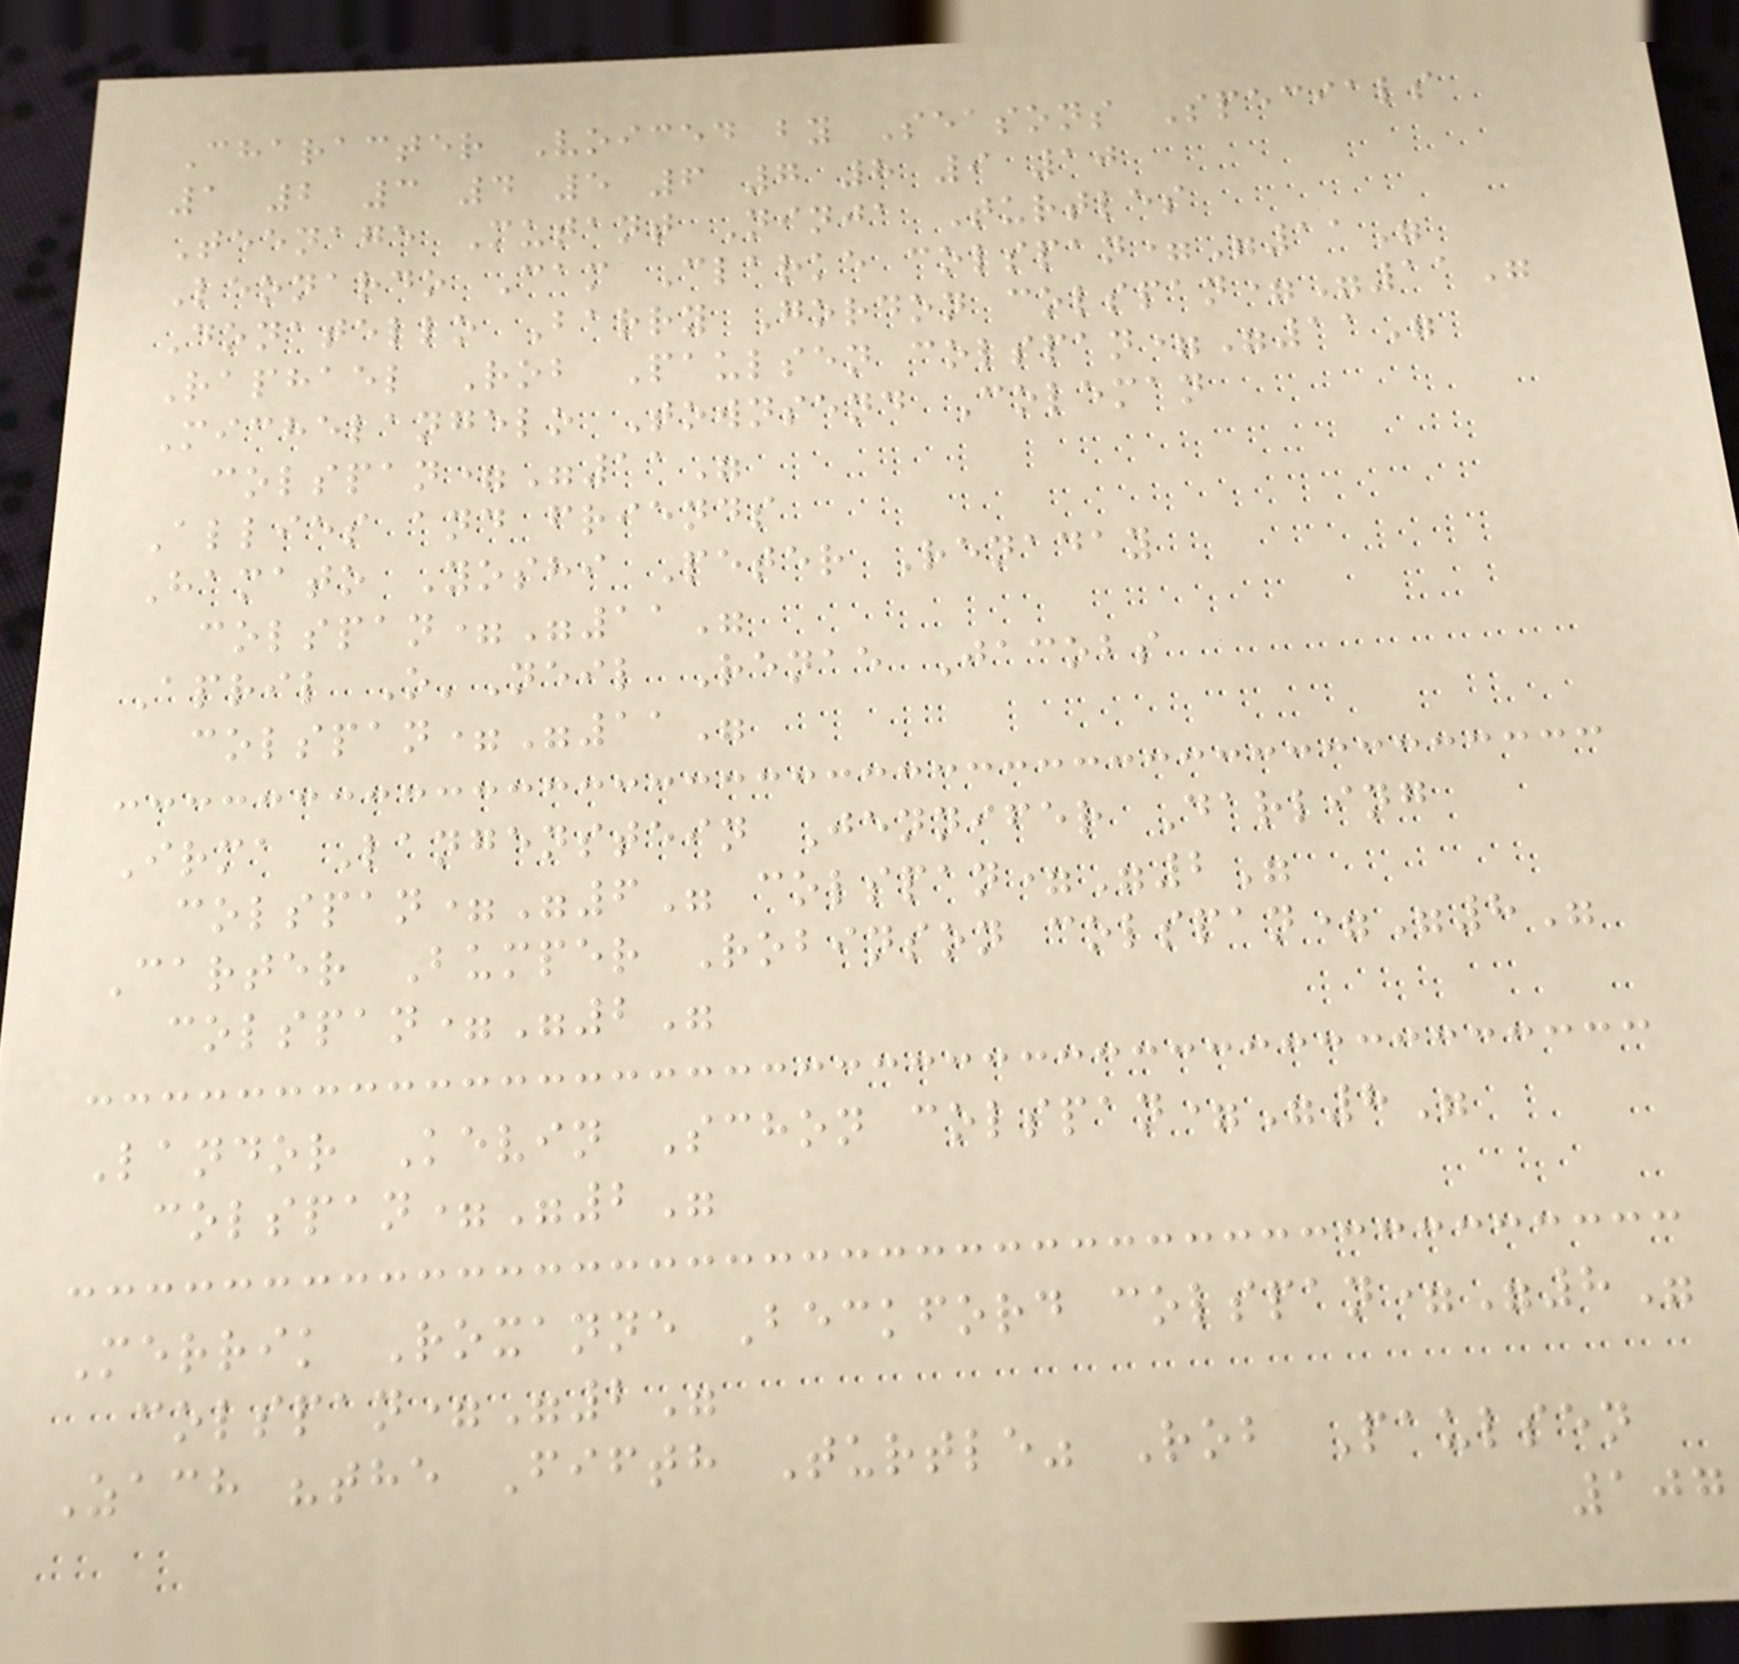Character Voiced by Seasons Specials
1 2 3 4 5 6 7 8 9 10
Teenage Mutant Ninja Turtles
Leonardo Cam Clarke colspan="11"
Donatello Barry Gordon colspan="11"
Raphael Rob Paulsen colspan="11"
Michelangelo Townsend Coleman
colspan="11"
Allies and friends
Hamato Yoshi Peter Renaday
colspan="11"
April O'Neil Renae Jacobs
colspan="11"
Irma Langenstein Jennifer Darling
colspan="6" colspan="2"
Carter Bumper Robinson colspan="8"
colspan="2"
Landor Kevin Schon colspan="8"
colspan="2"
Merrik Roxanne Beckford colspan="8"
colspan="2"
Zach "the Fifth Turtle" Rob Paulsen
107
